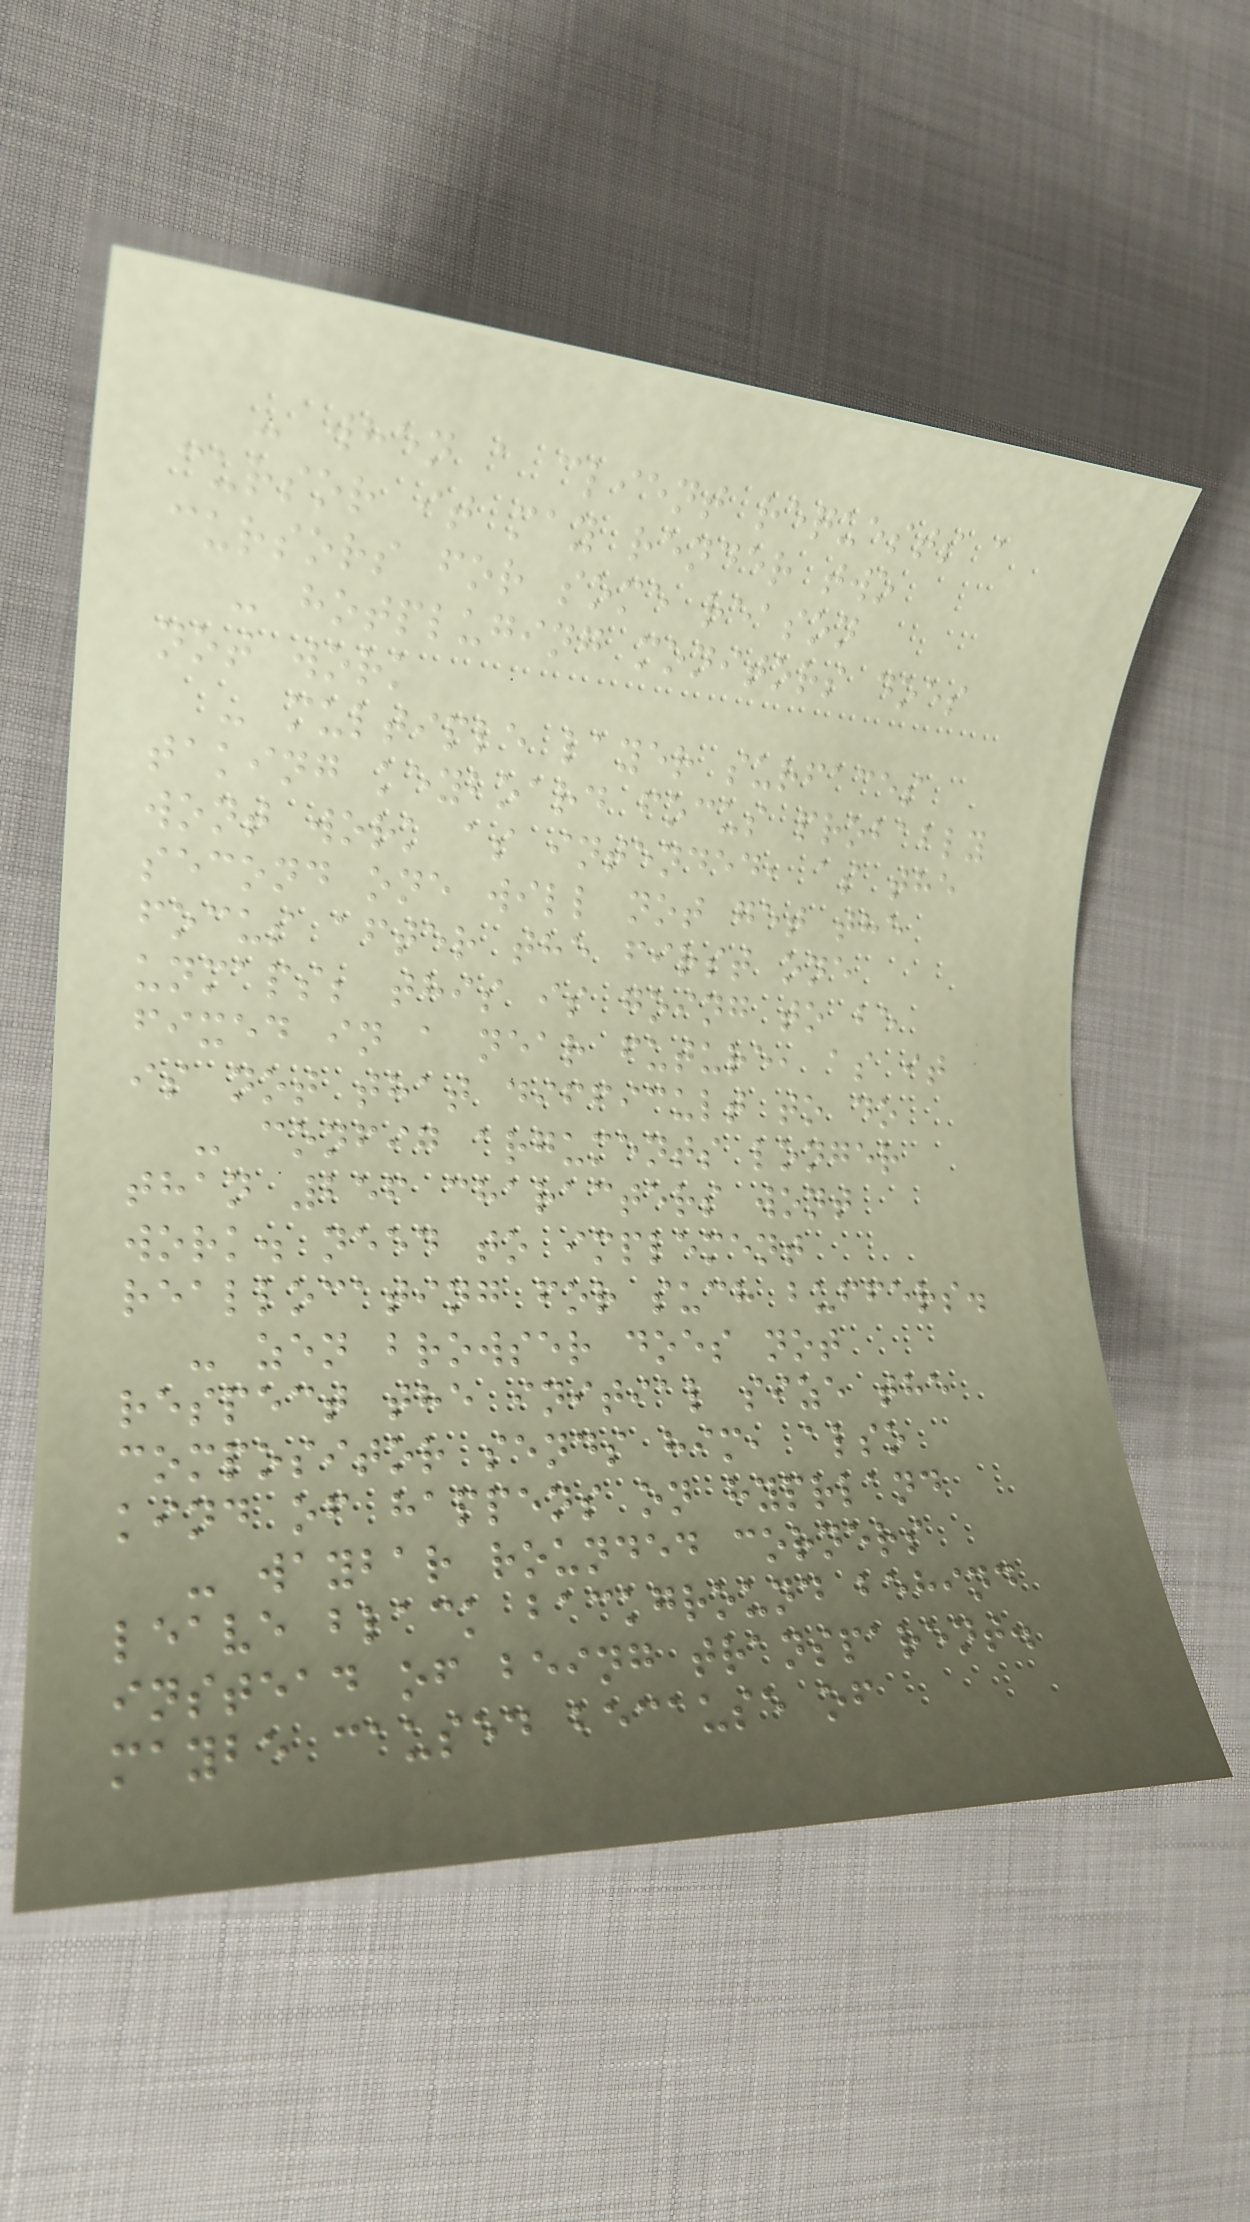- when a client requests a
cursor it may render two
cursors for some reason
- hotpluging monitors does
not work
- multiple layer surfaces
taking keyboard focus probably
wont work as intended, as the
second one will not get the
focus after the first one
unmaps; this is going to be
fixed in a near future, as it
is not that difficult to do
- config arguments longer
than 256 characters wont
work. need to implement
reallocating for such buffers.
- zen browser does not
respect the initial size the
compositor sends him, also
kind of happens on hyprland
- waybar rounded corners
leave black background behind
instead of being transparent.
maybe caused because of
